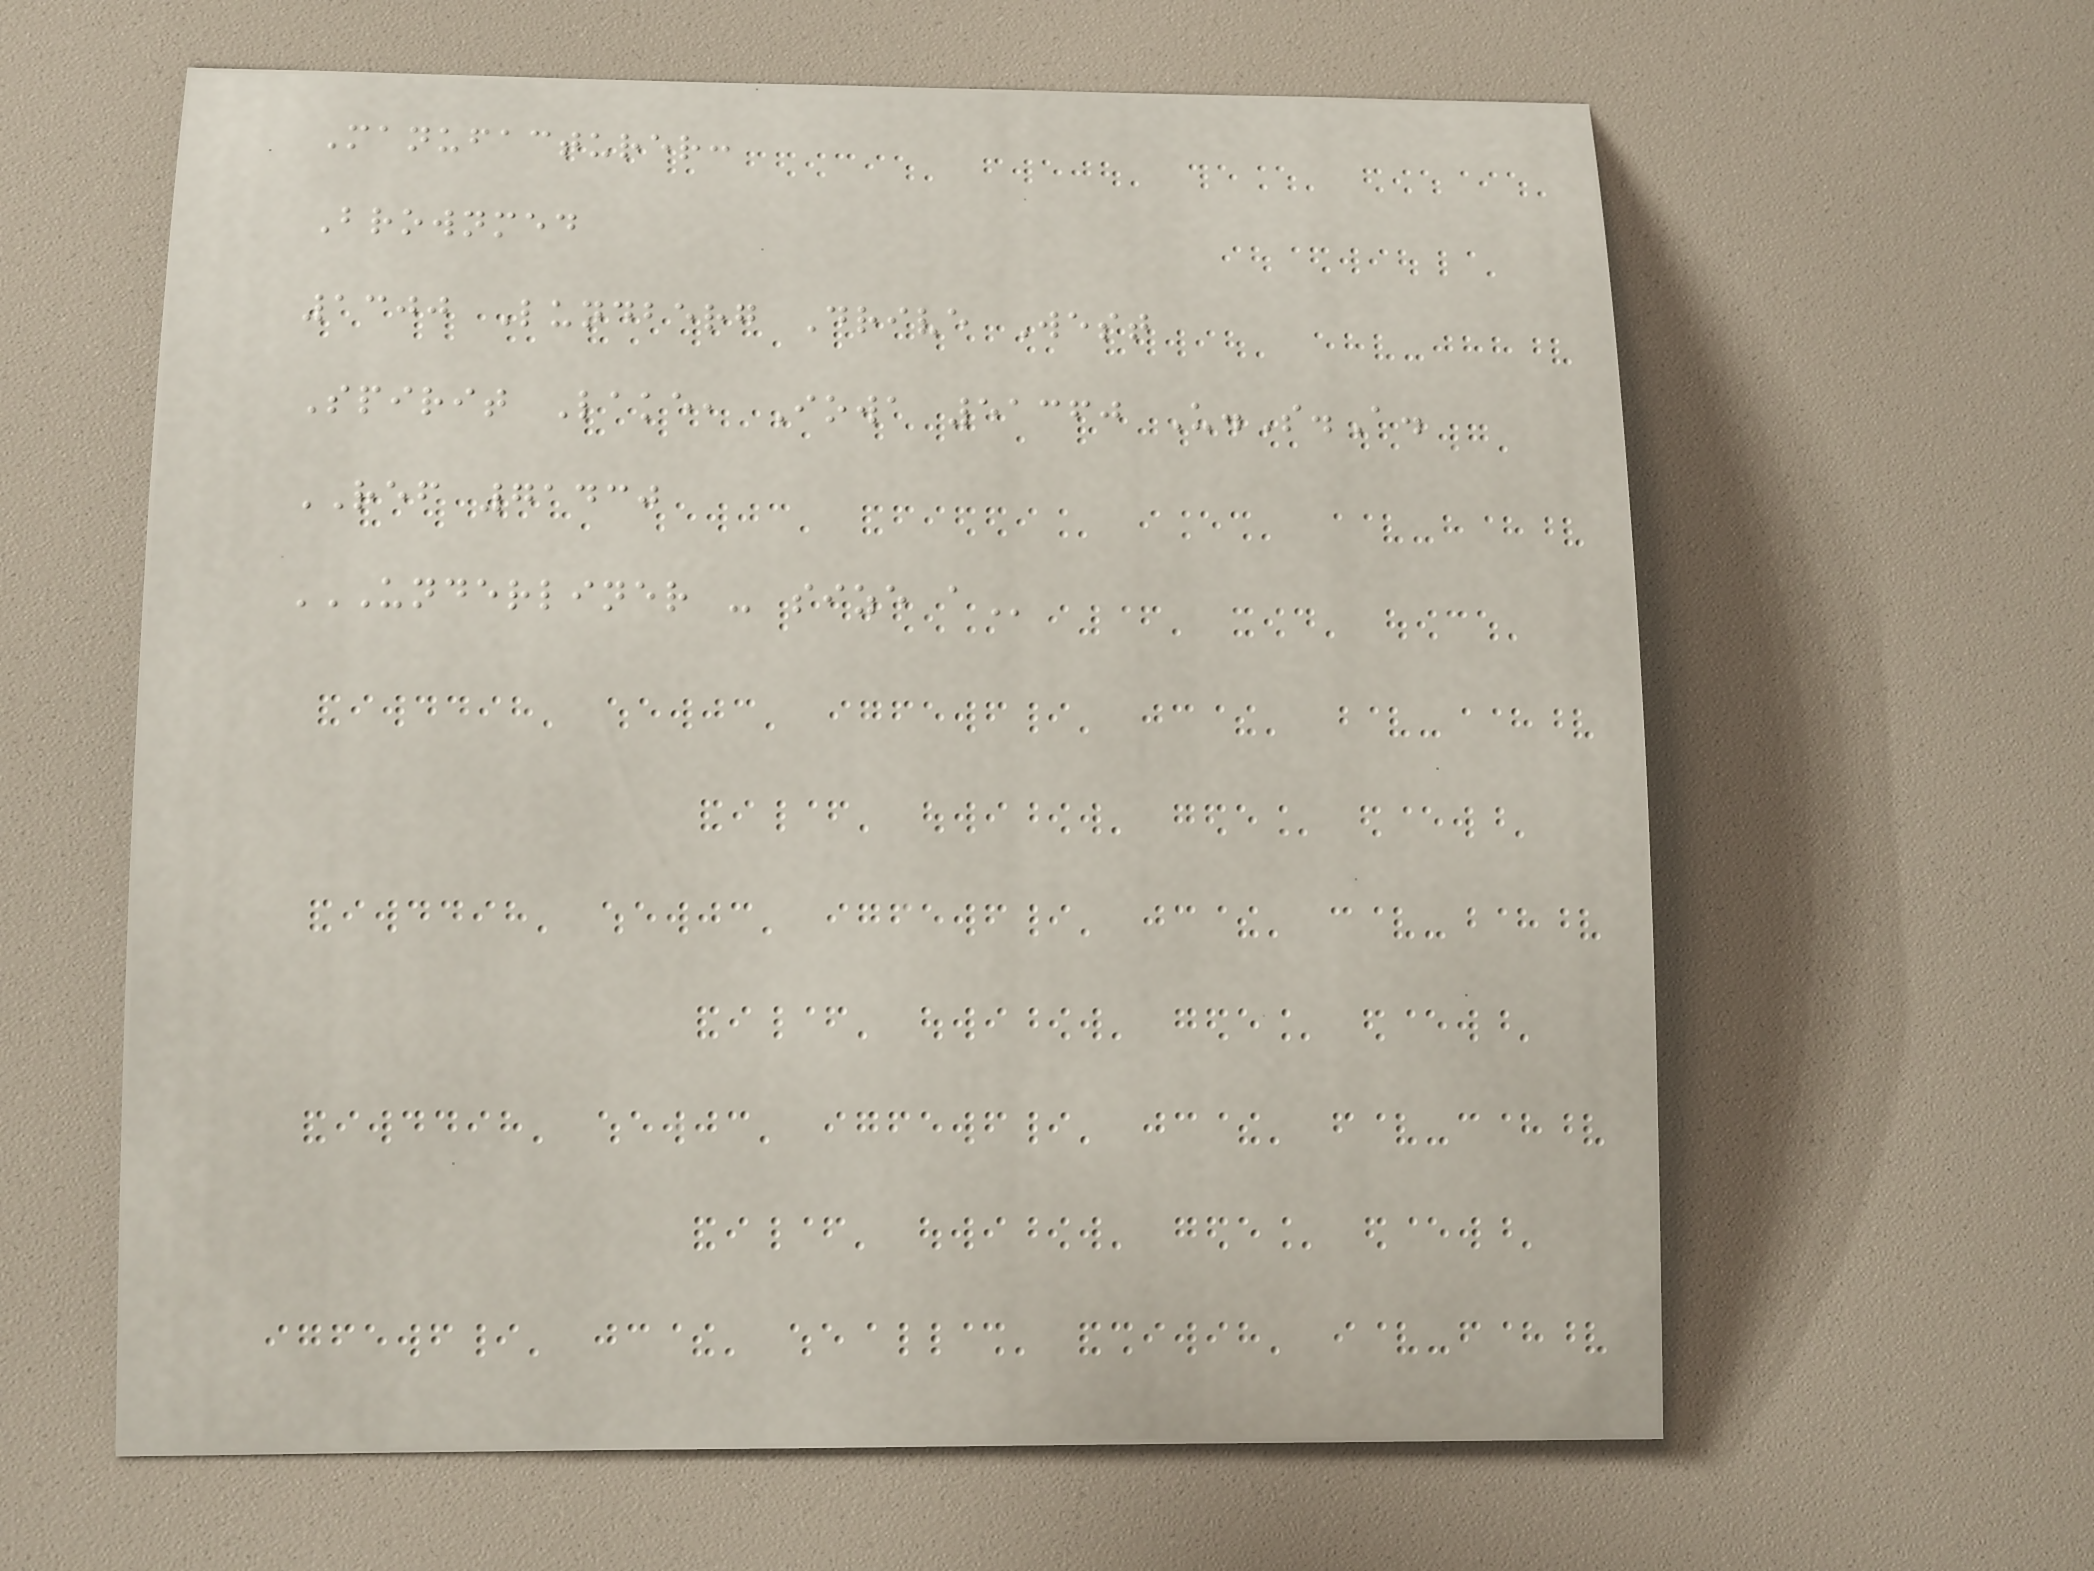Manufacturer:
Brownmed
1300 Lundberg Drive West
Spirit Lake, Iowa 51360 U.S.A.
REF 71430
UNDERLINER - SIZE A
